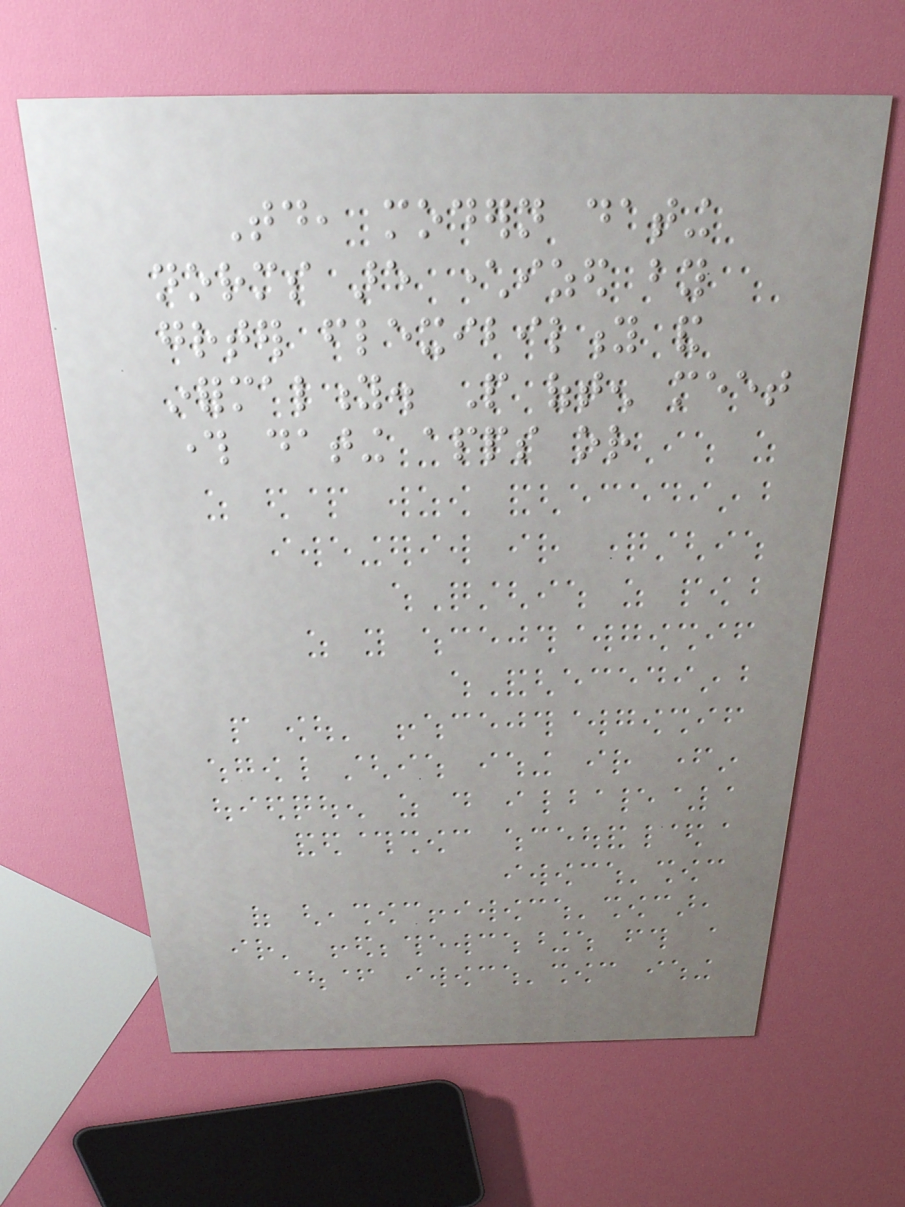Today, modern dating
norms are characterized by
greater flexibility and
informality. People often meet
through dating apps or
